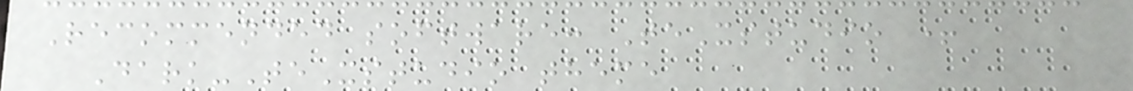Recommended software: TeXstudio +
Dark-TeXstudio theme
